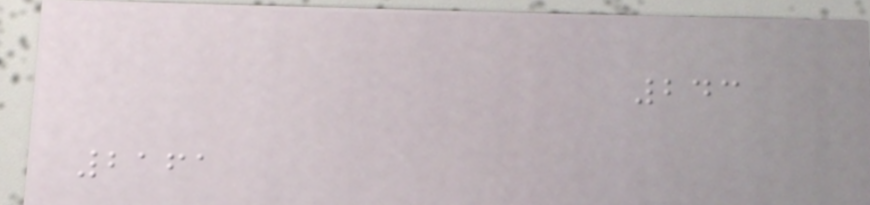243
2161
